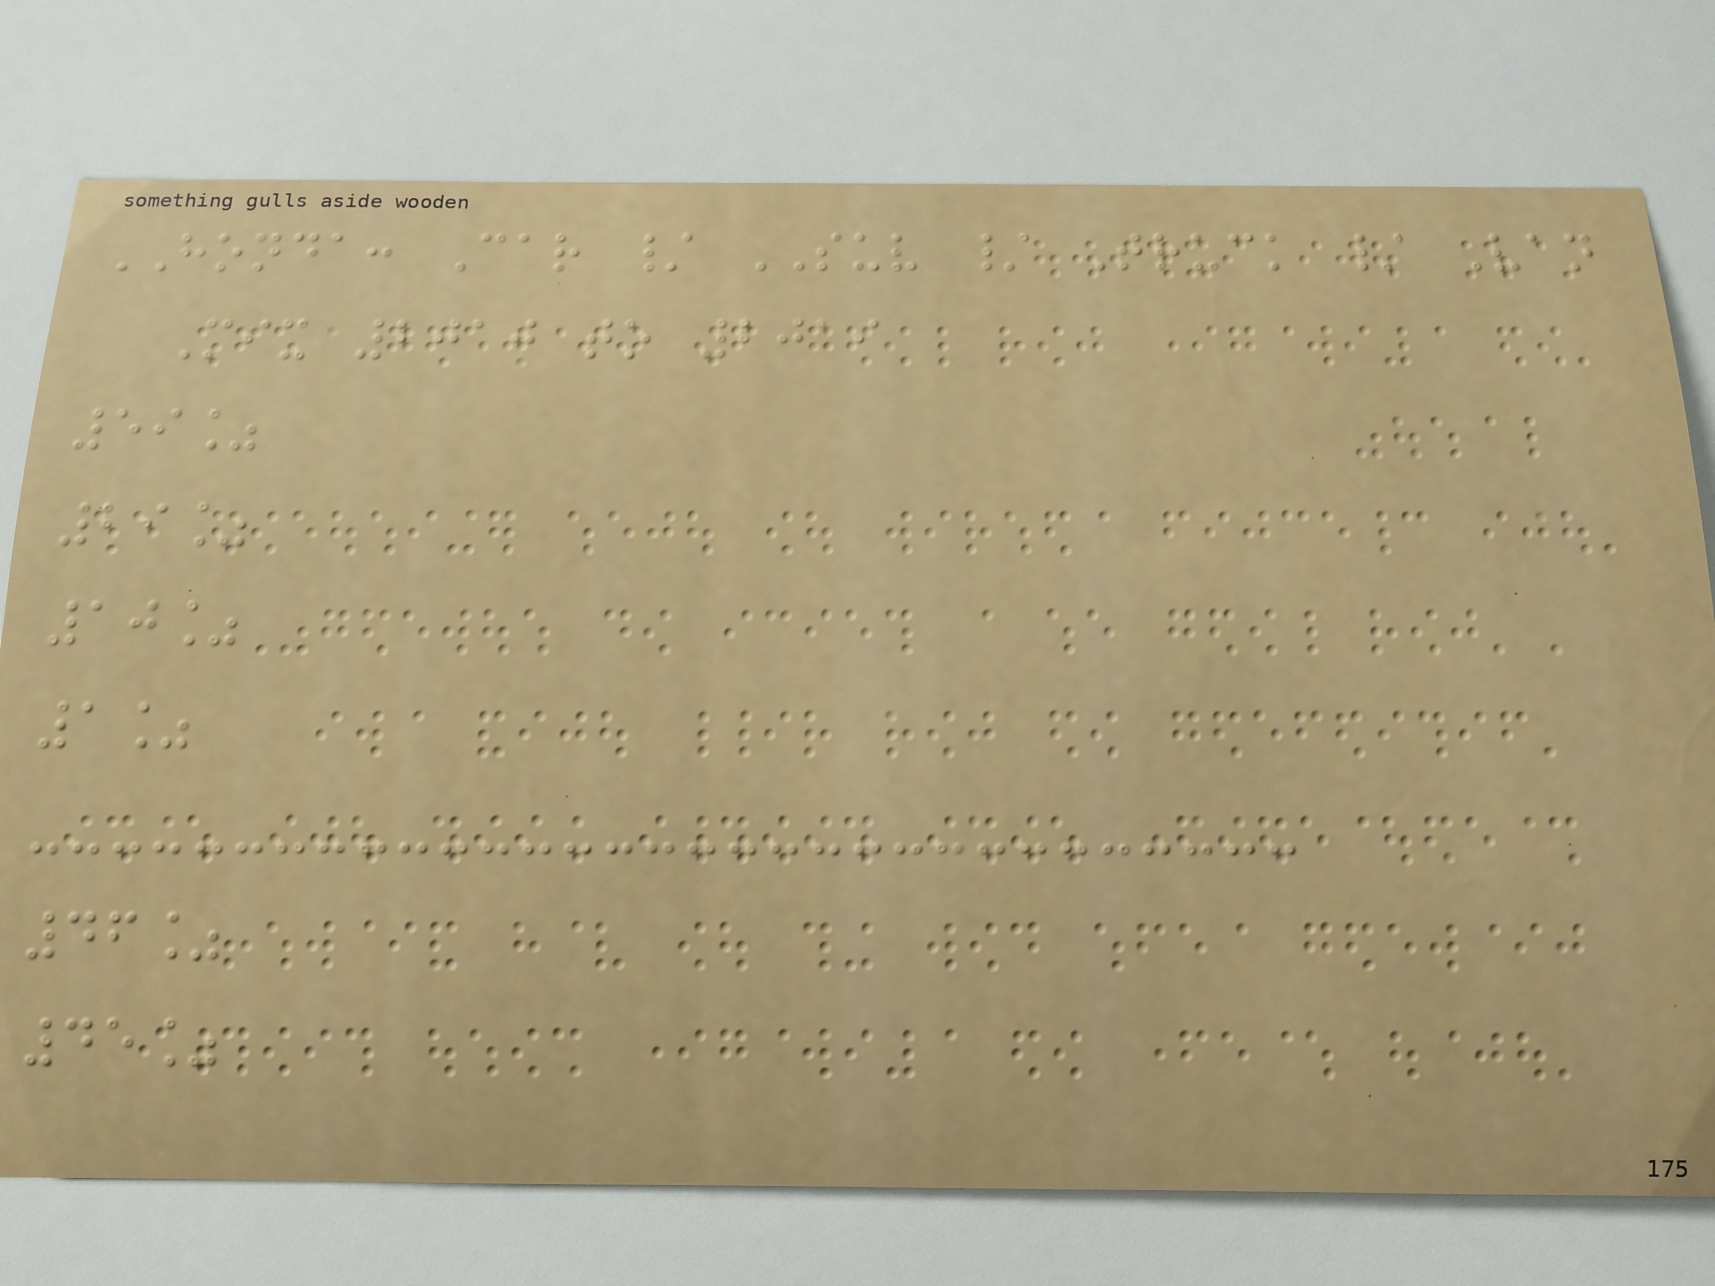HONDA: Car / SUV / Truck / Van
Mix 2010 to 2019
59%
29%
10%
1%
46%
45%
